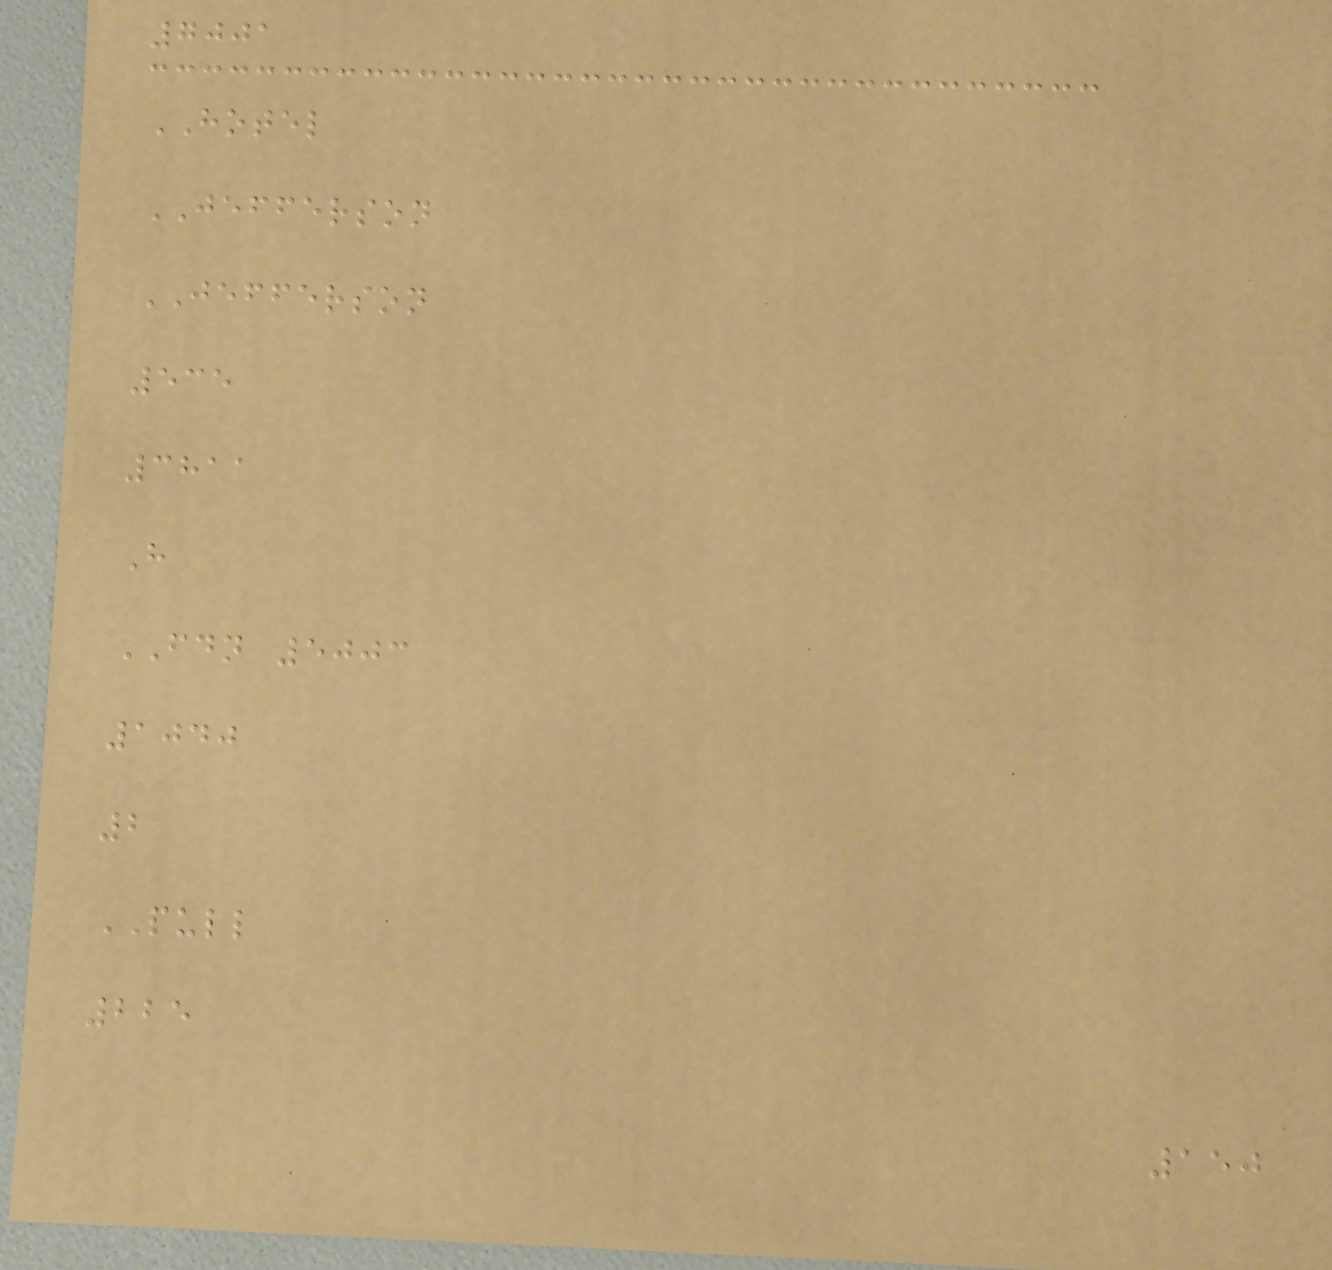7001
HOTEL
JEFFERSON
JEFFERSON
535
3811
H
FDN 5003
1040
2
PULL
225
150
